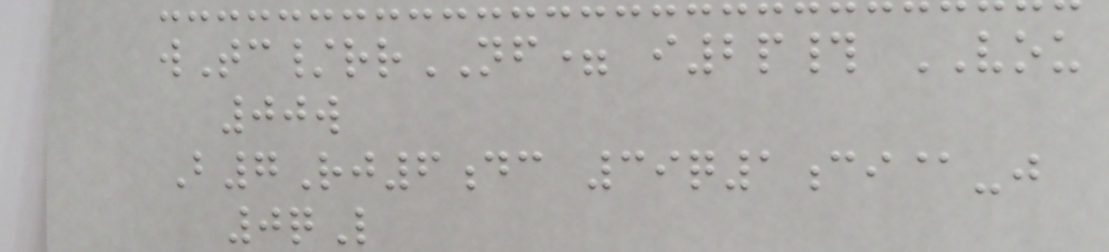wTc/rrNF= i2p# VOU
00w
B7Rj6dc 39q1ci@-j
0qL
